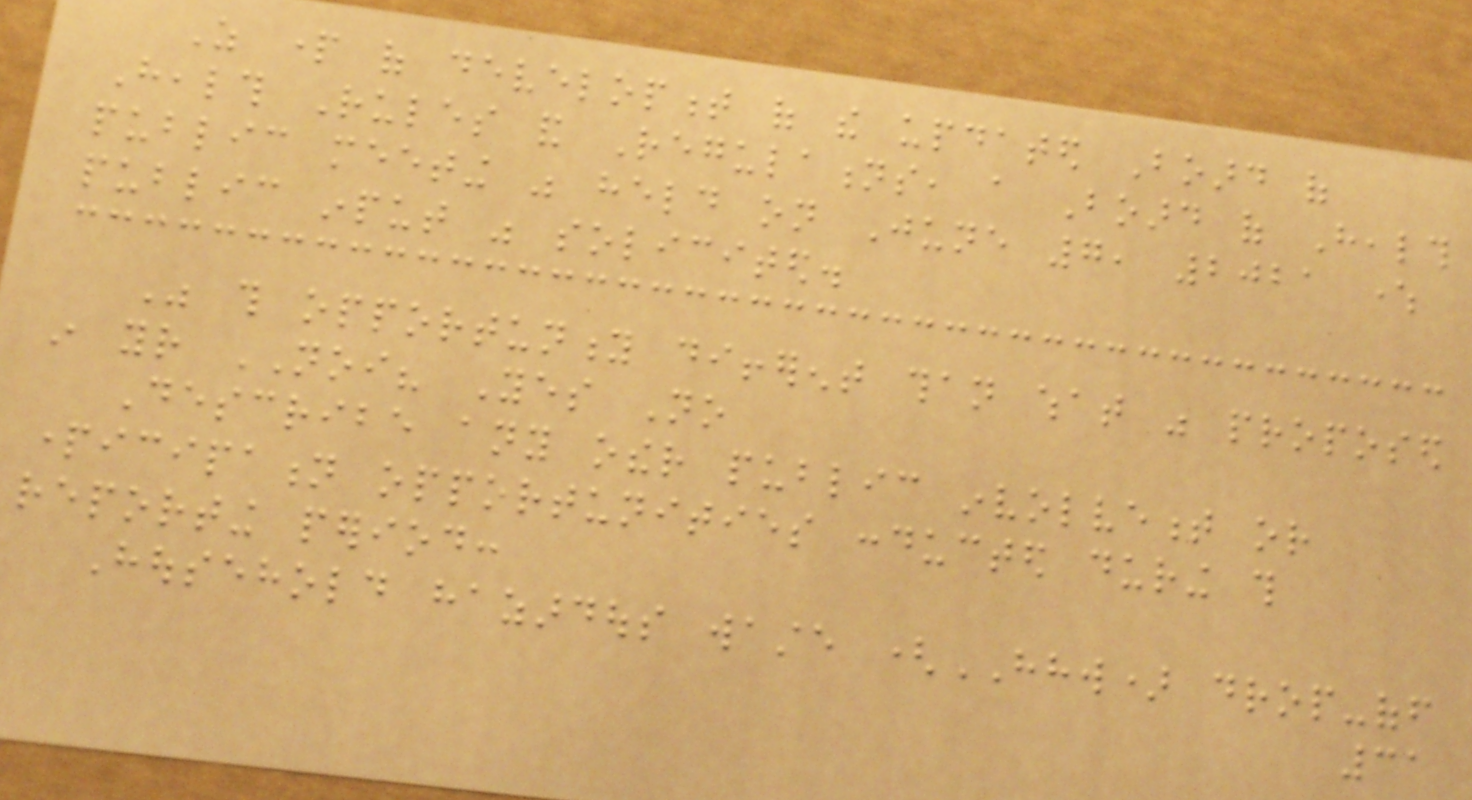As part of development of the updated Board of
Health Rules and Regulations, a Board of Health
public meeting was held on June 7, 2021 where
public input was solicited.
Was this opportunity different than what was proposed
in your NOI? Yes No
Describe any other public involvement or
participation opportunities conducted during this
reporting period:
Household hazardous waste (HHW) drop-off
31
